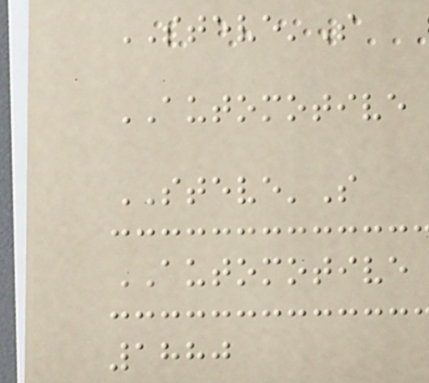STEVE'S
AUTOMOTIVE
STEVE'S
AUTOMOTIVE
1880
